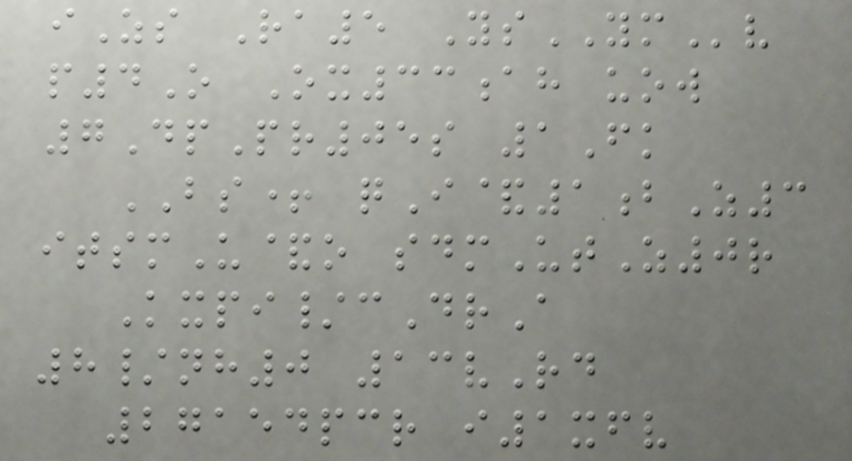iZs Ra5 YsYMv
p4O Ox33ah uow
7DpPr05s 1Fk
BS+ qI&1bZ3
itsmU&o sdmUtZ0r
Kxpi/cDrA
8/nh0 13vRd
27154pcr i1xfv
